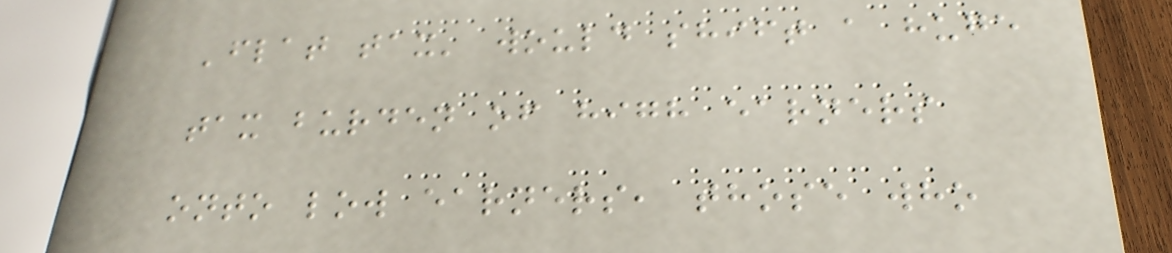'flat tax' would shift a huge
tax burden of high earners
onto low earners, those who
